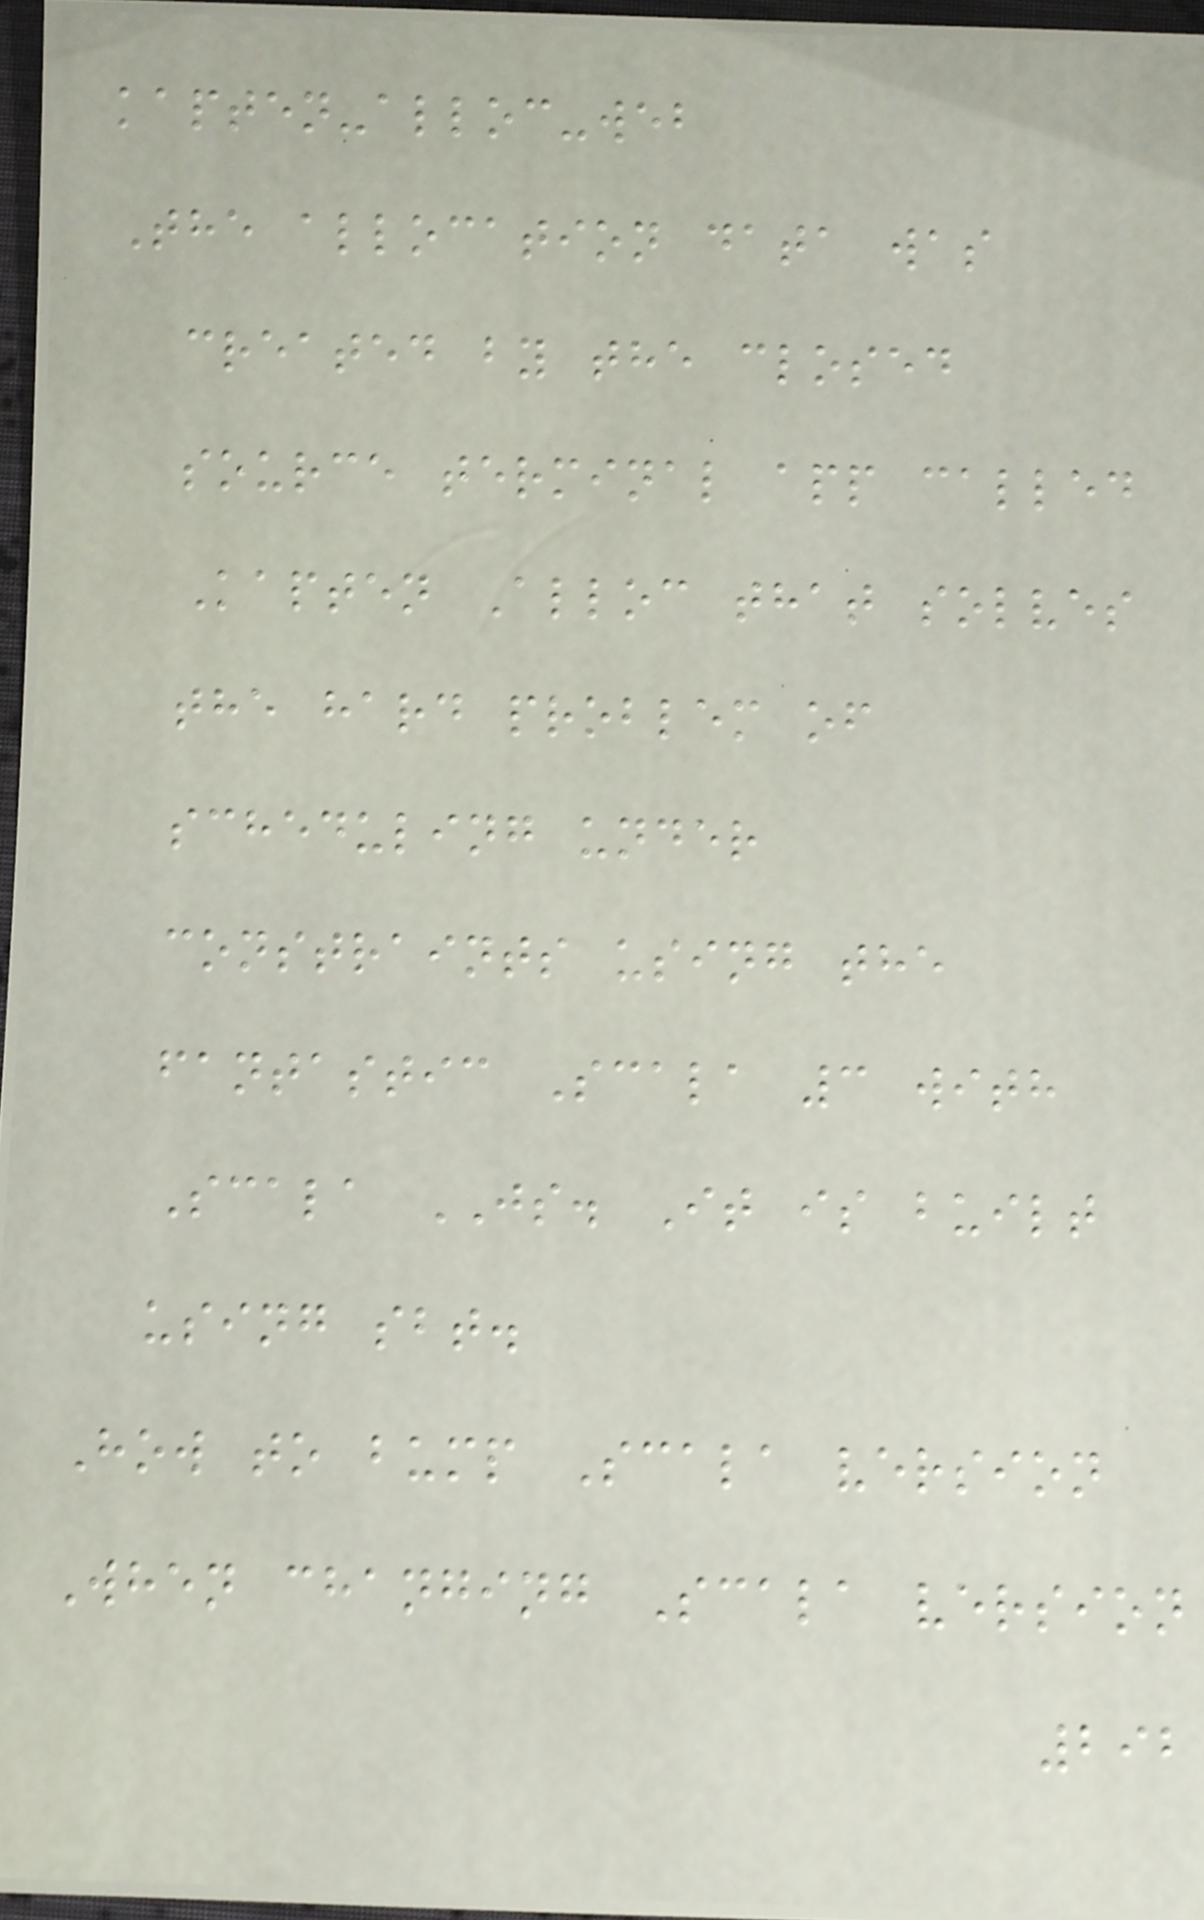kapten-alloc-web
The allocation data was
created by the closed
source terminal app called
Kapten Alloc that solves
the hard problem of
scheduling under
constraints using the
fantastic Scala 3 with
Scala JS. It is built
using sbt.
How to bump Scala version
When changing Scala version
292
